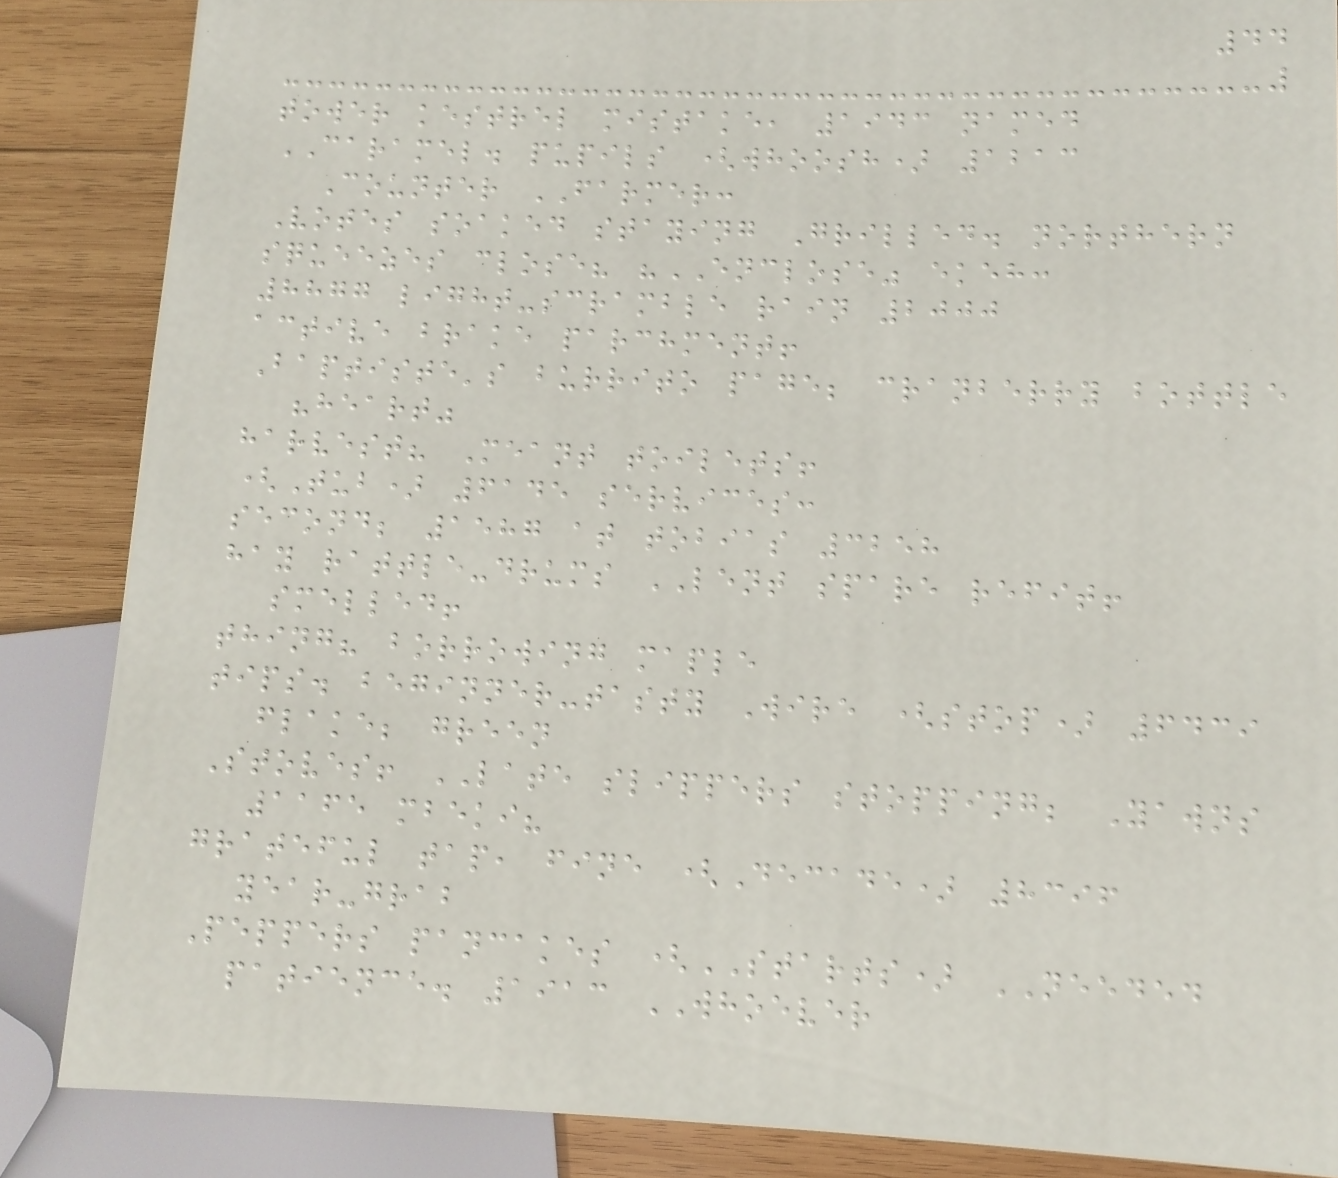44
tower kestrel mistake, 1943 named
CARAMEL. pupils (whoosh) 1213
Counter FARMER:
Votes soaked staying Grilled. northern
squeezes close? "ENCLOSE" ekeh:
8877 light-scramble rain 2000
active brake parchment!
Baptiste's burrito page; cranberry bottle
"heart"
harvest? Meant toilets!
(Tub) 6145 services:
second; 1587 at tobias 3258
hay rattle-drums LENT spare refit!
smelled!
thing? borrowing maple
tips. beginner-tasty Wire (stop) 6439
flake; green
Stoves! LATE slippers stopping; Yawns
1165 mbeki?
grateful tap, fine (Decade) 8396
year-grab
Peppers pancakes (STARTS) NEEDED
patience. 1913 WHOEVER
